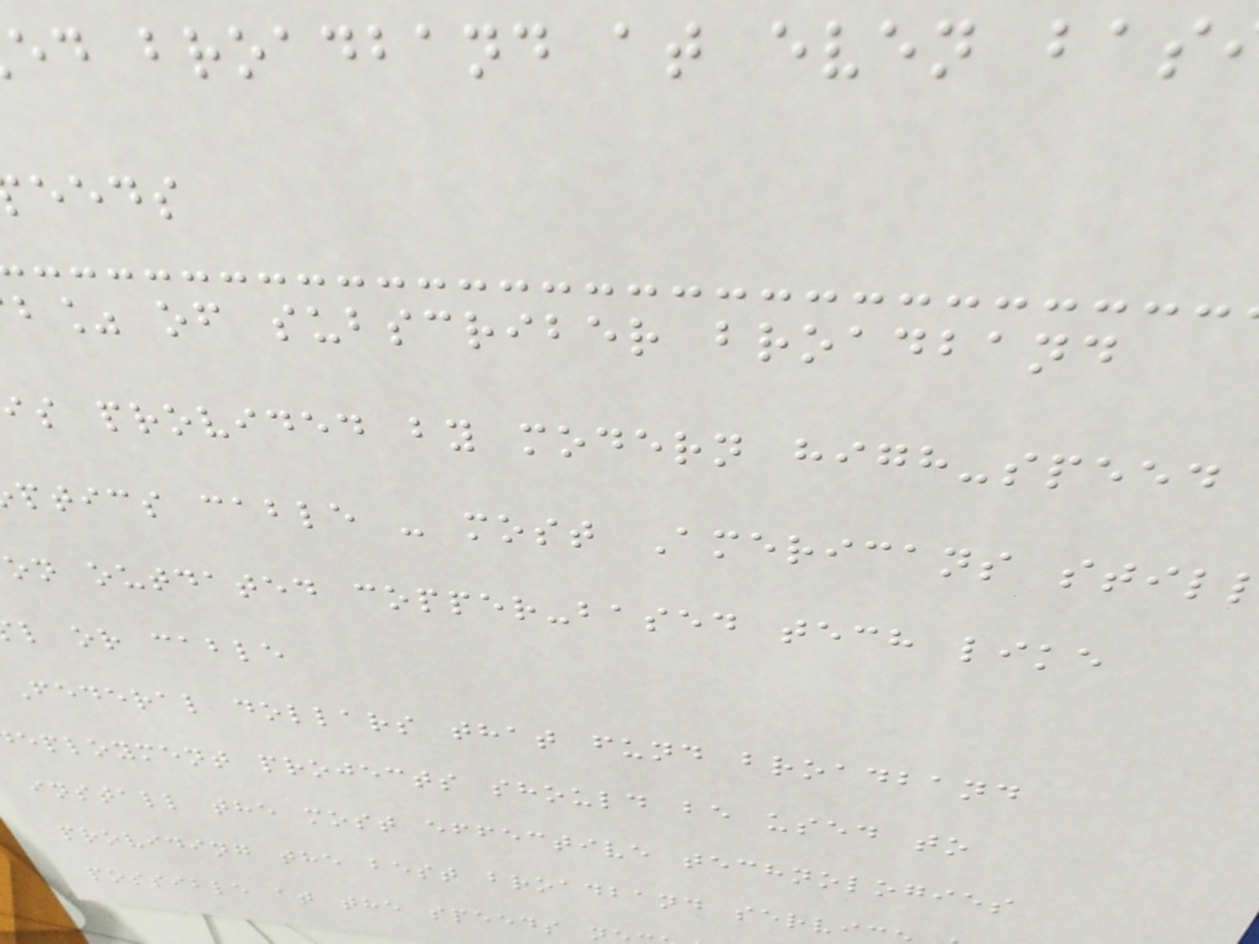ed broadband at even bas
eeds
b% of subscriber broadband
s provided by modern high-speed
ptics cable - most Americans stil
on outdated copper-based tech like
l or cable
Federal dollars that fund broadband
eployment projects should be used to
install the most effective technologies
providing the best broadband servi
possible at the speeds n
